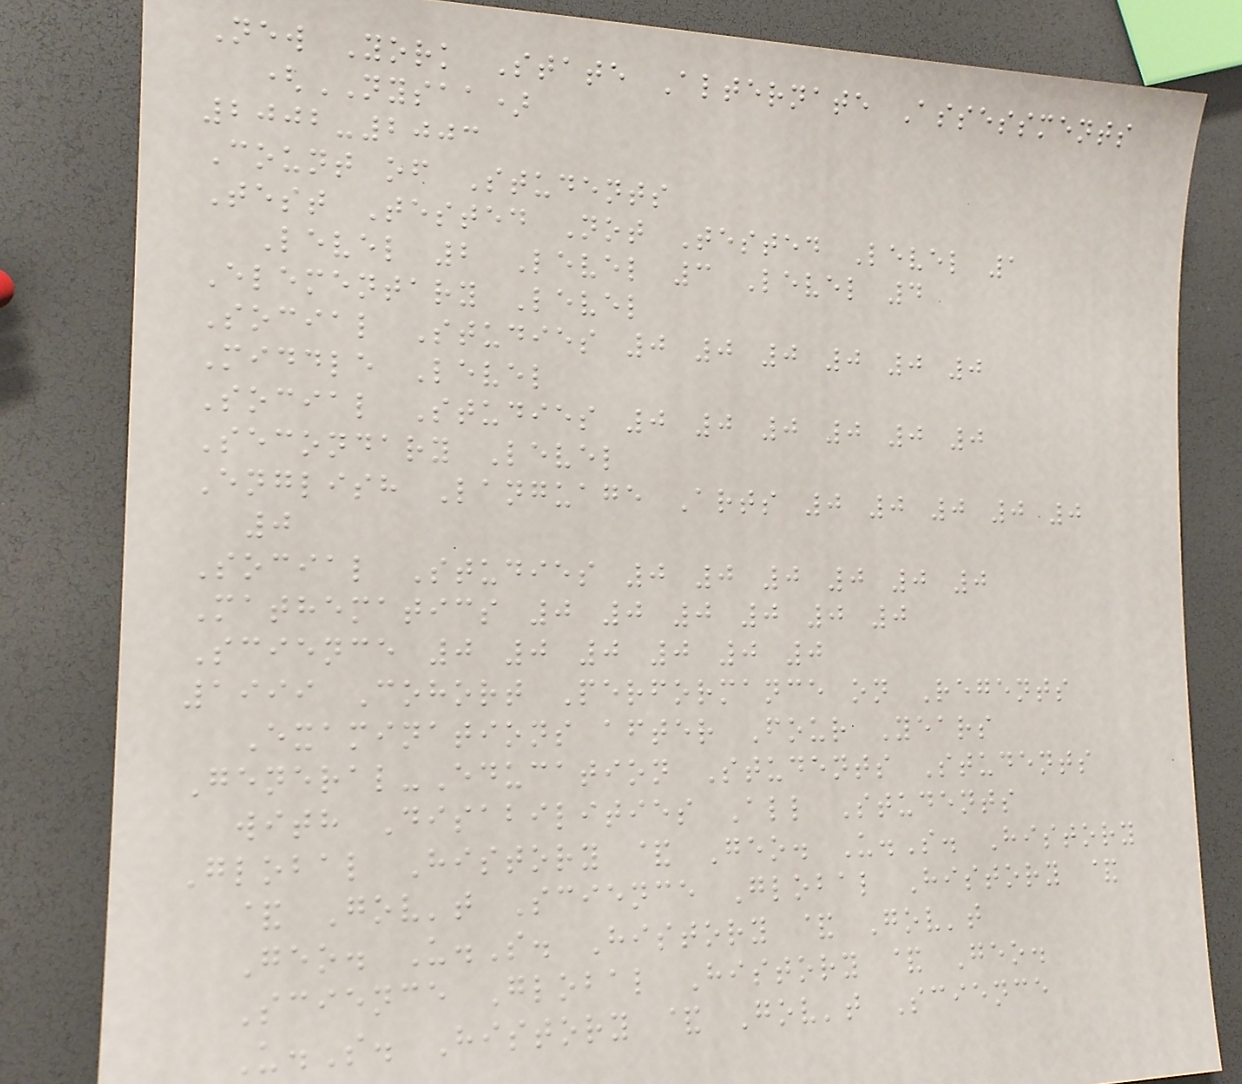New York State Alternate Assessments
(NYSAA)
2002-2003
Count of Students
Test Tested Not Tested Level 1
Level 2 Level 3 Level 4
Elementary Level
Social Studies 0 0 0 0 0 0
Middle Level
Social Studies 0 0 0 0 0 0
Secondary Level
English Language Arts 0 0 0 0 0
0
Social Studies 0 0 0 0 0 0
Mathematics 0 0 0 0 0 0
Science 0 0 0 0 0 0
1999 Cohort Performance on Regents
Examinations after Four Years
General-Education Students Students
with Disabilities All Students
Global History & Geo. U.S. History
& Gov't Science Global History &
Geo. U.S. History & Gov't
Science Global History & Geo.
U.S. History & Gov't Science
